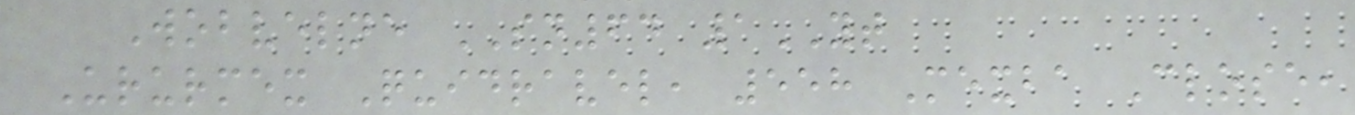Wobvelne SN64 1YT
Ururmex Quidravel, 558 Mexba Close,
